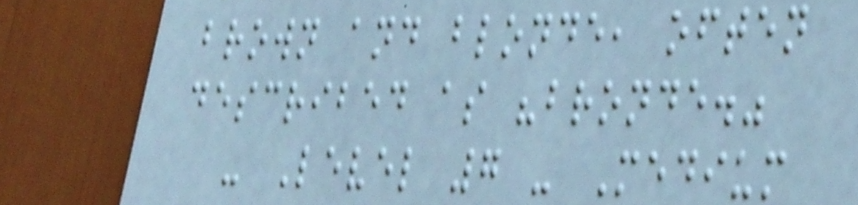brown and blonde, often
described as "bronde."
- Level 7 - Medium
